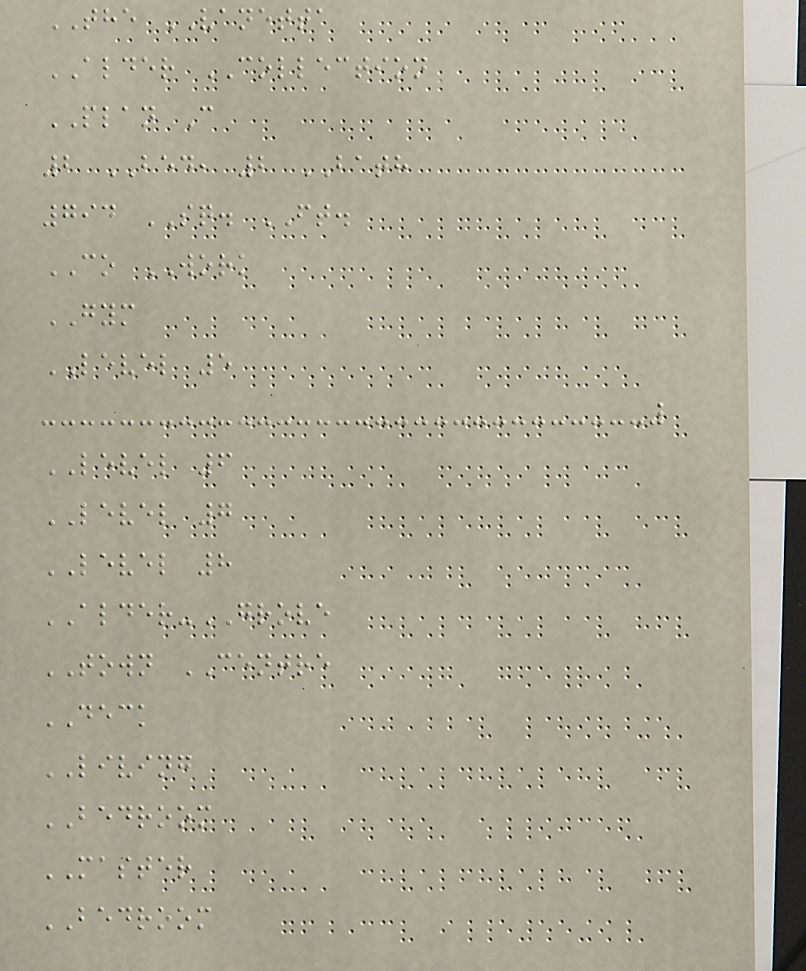THE VANETTA
ALDER COLLECTION
PLAN C
2 BED, 2 BATH
794 SQ. FT.
CO WORK
GYM
LEVEL 5
LEVEL 6
LEVEL 7
LEVEL 8
ALDER-GROVE
TOWN CENTRE
DECK
LIVING
BEDROOM
MASTER
BEDROOM
